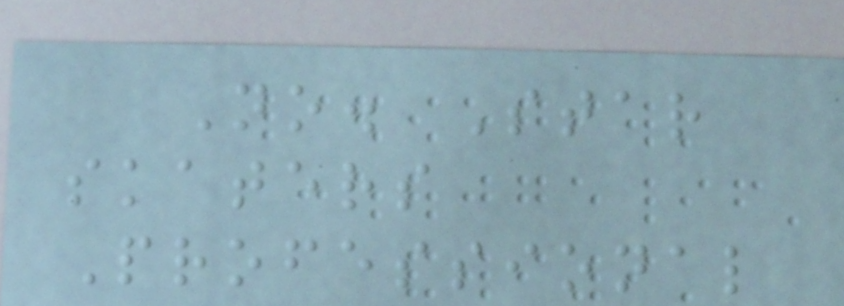No. Star
skaters
Professional
